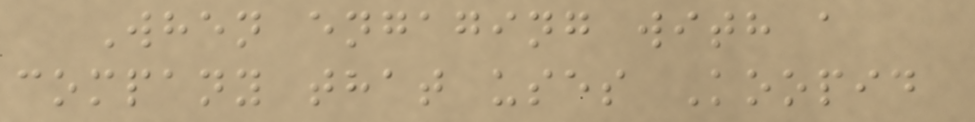When engaging with a
company that uses Koopid
